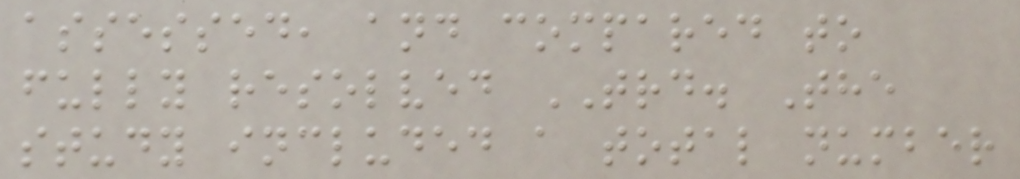assessed, and compared to
fully resolved TRD. The
study included a total number
